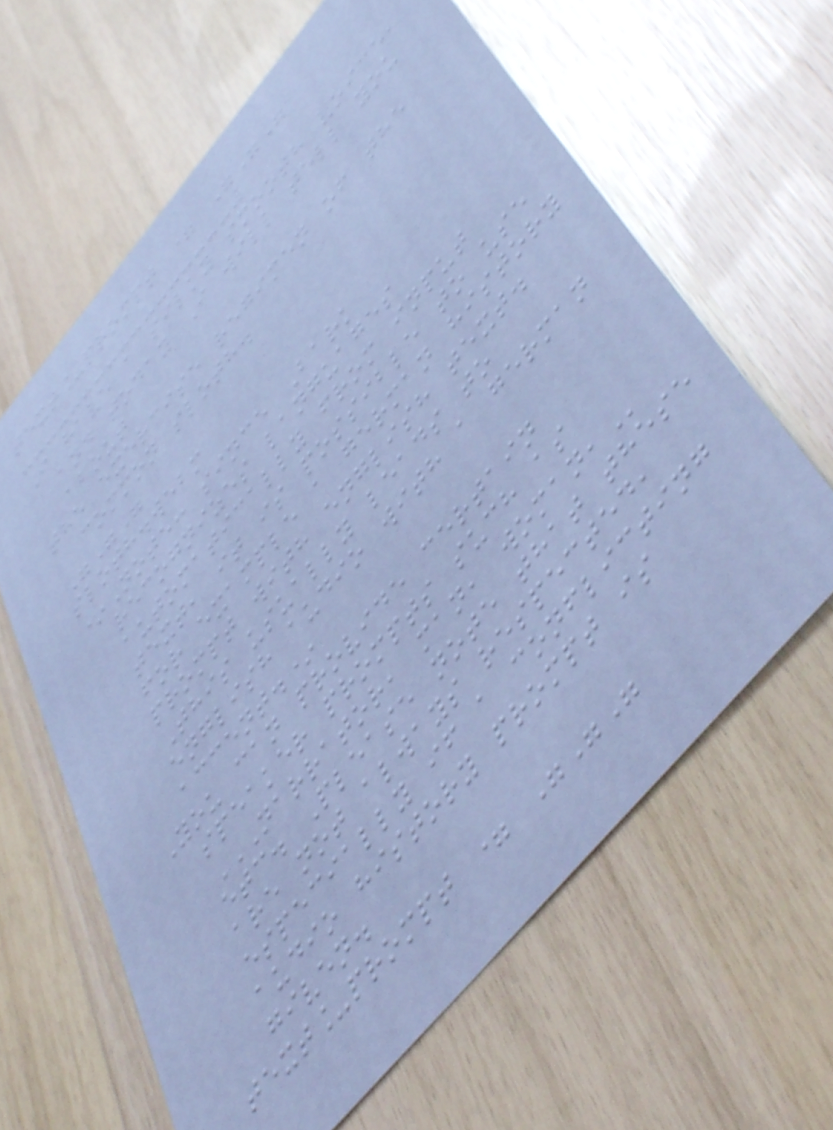text_prompt = """
I have a silky smooth voice,
and today I will tell you
about
the exercise regimen of the
common sloth.
"""
sloth.webm
*Note: since Bark
recognizes languages
automatically from input
text, it is possible to use
for example a german history
prompt with english text.
This usually leads to
english audio with a german
accent.*
You can provide certain
speaker prompts such as
NARRATOR, MAN, WOMAN,
etc. Please note that these
are not always respected,
especially if a conflicting
audio history prompt is
given.
text_prompt = """
